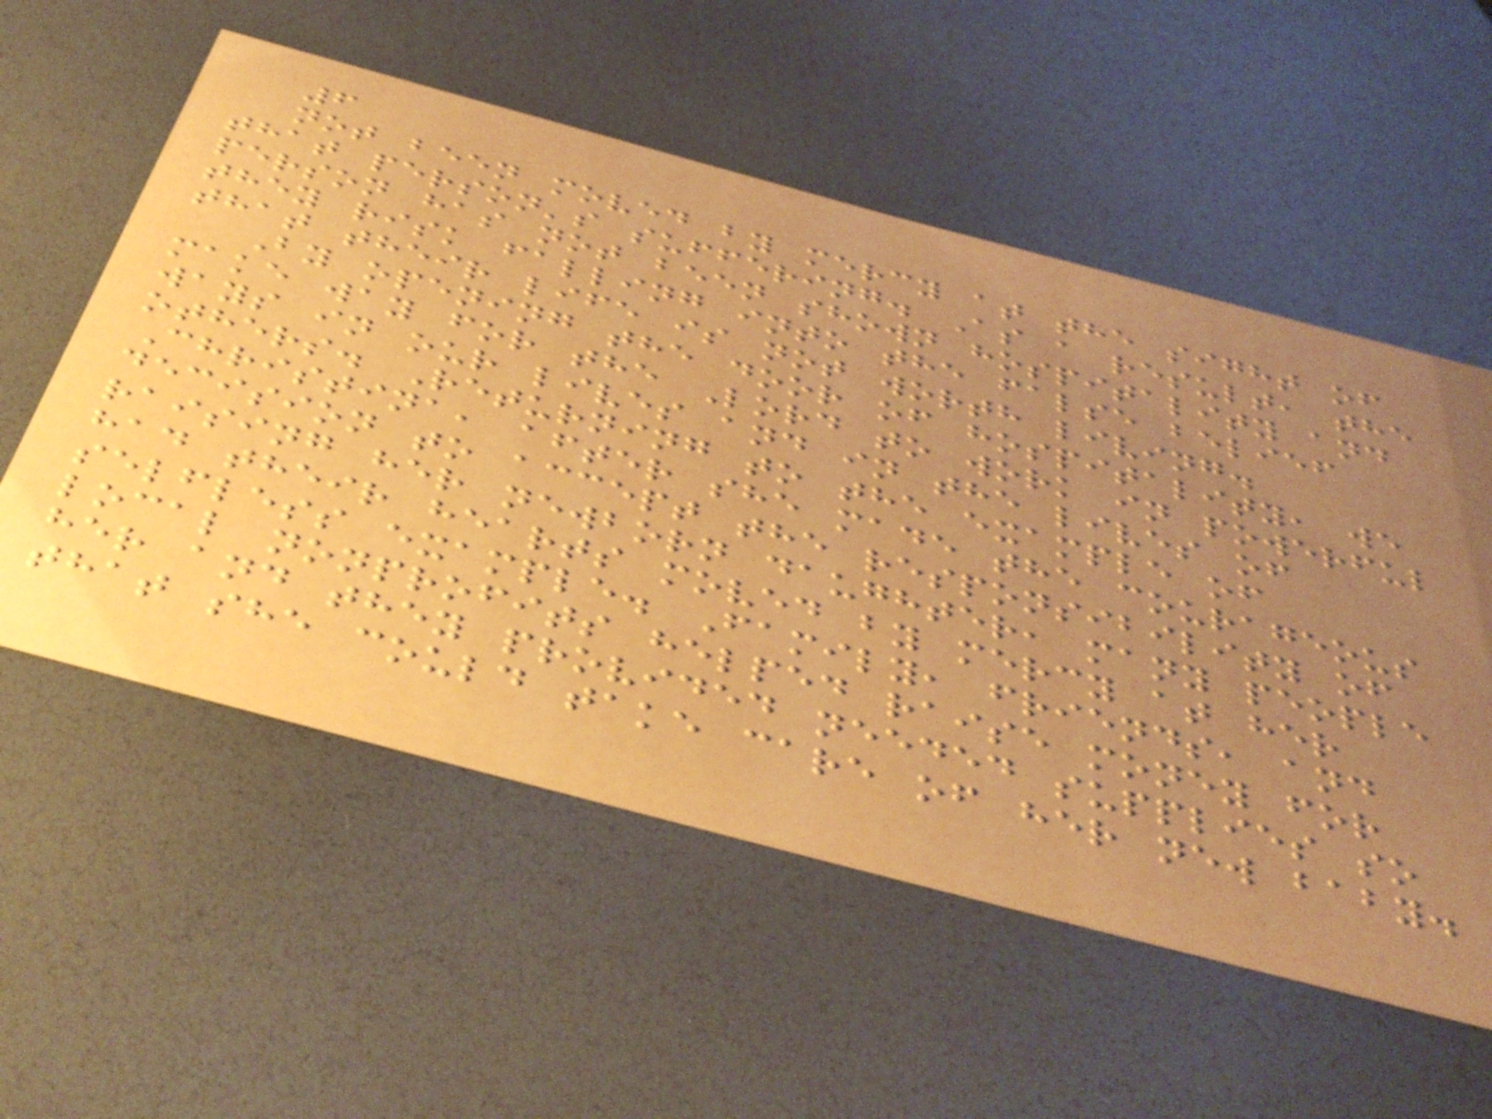6
not been moved by mercy at the sight of
that person's suffering. As a result, the
person has not been shown hospitality and
they risk falling into the false belief
that their life is not worth living.
By opening the door of hospitality, we
make way for the Lord to work in powerful
ways in our lives and in the lives of
others. Returning to the example of
Christina, after she made the courageous
decision to accept the responsibility of
raising her newborn daughter, many people
had their hearts moved by mercy at her
selfless example. Family, friends, and
local nonprofits helped raise money for
her and they provided needed supplies so
that she could take care of her new baby.
